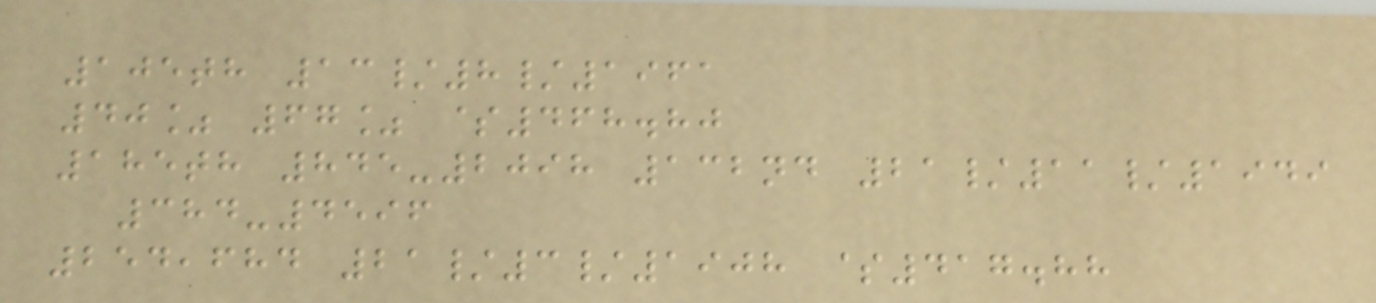105th 13/8/1961
40% 67% $468.80
185th 845-2098 132nd 21/11/1949
384-4596
254,684 21/3/1908 $417.88
